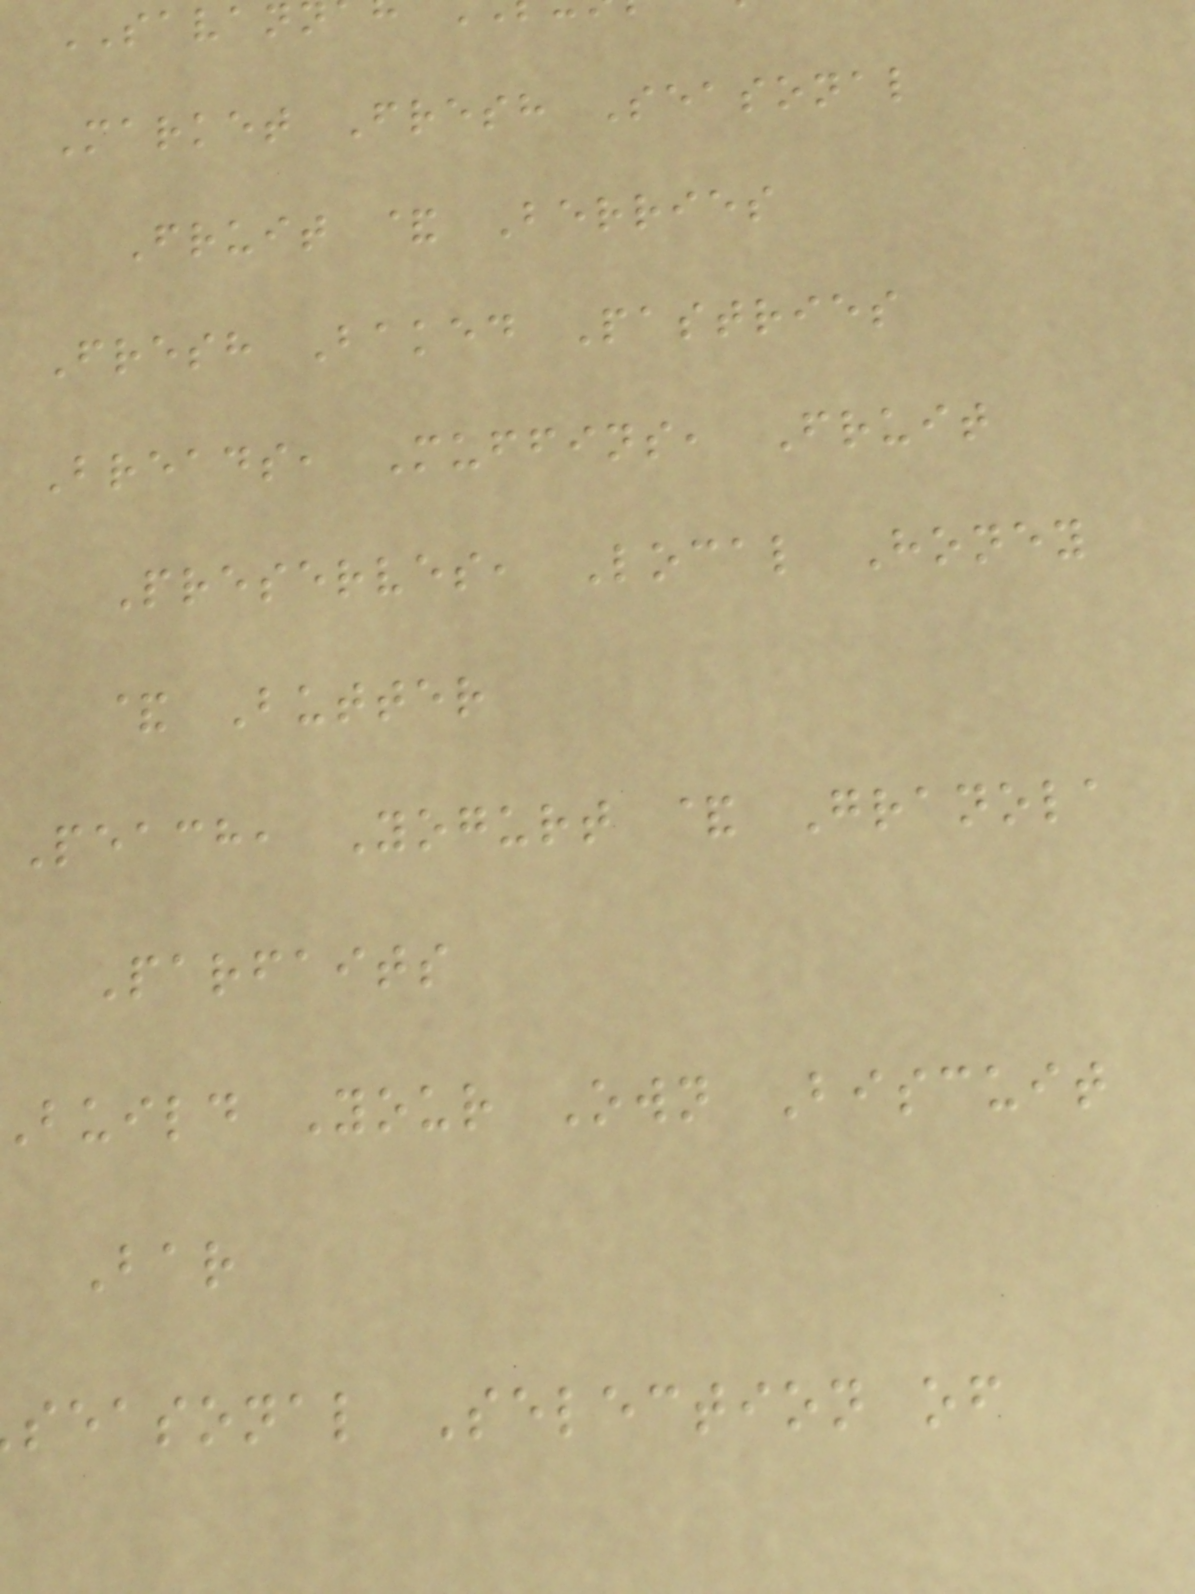SAVAN
Market Fresh Seasonal
Fruit & Berries
Fresh Baked Pastries
Breads, Muffins, Fruit
Preserves, Local Honey
& Butter
Peach, Yogurt & Granola
Parfaits
build Your Own Biscuit
Bar
seasonal Selection of
